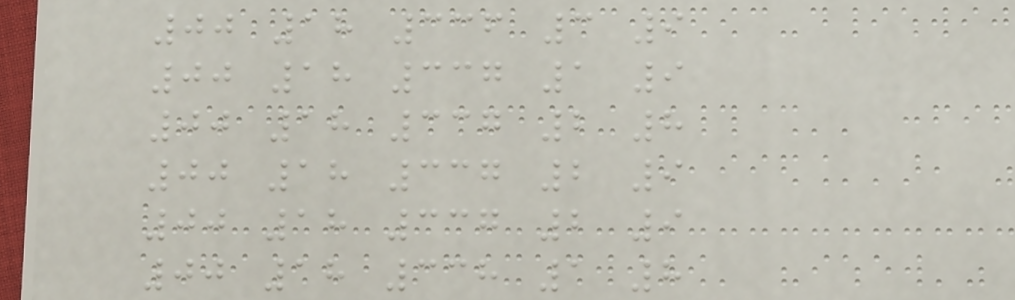00 18 336 3 9
00 18 337 1 9
00 18 337 2 8
00 18 337 2 9
00 18 337 2 9
00 18 338 1 8
